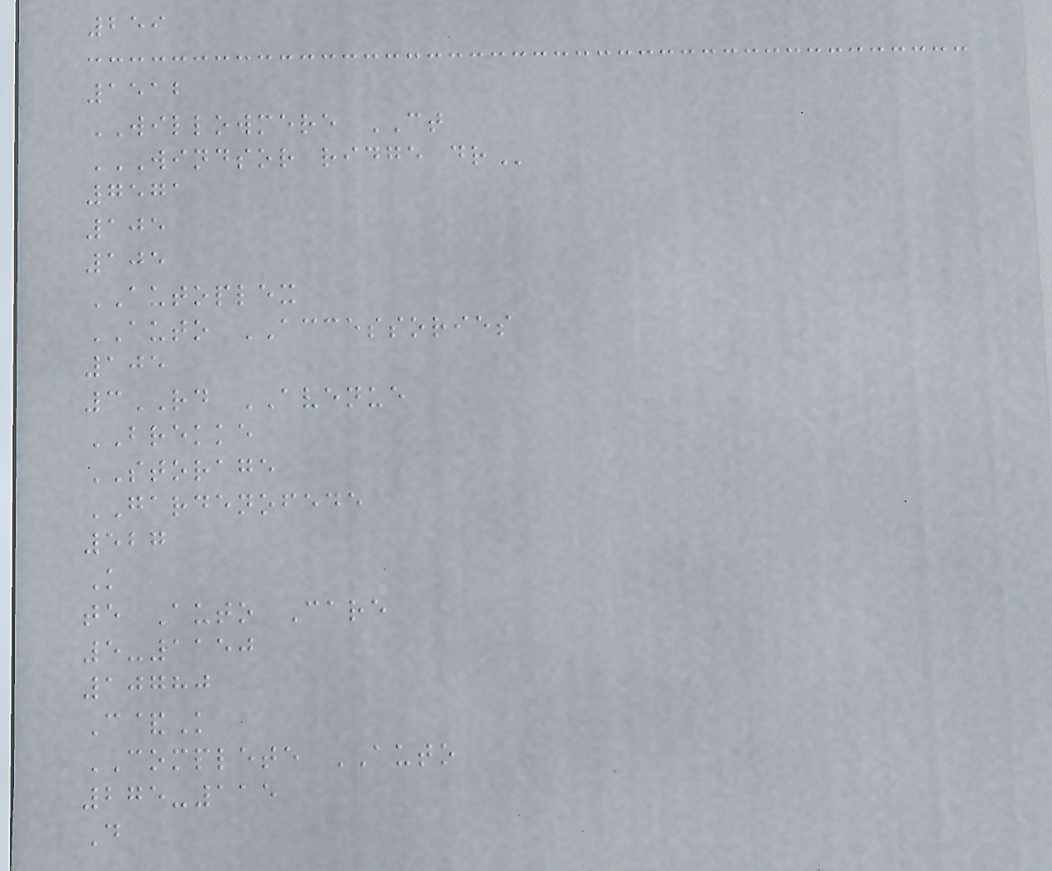259
1512
WILLOWMERE CT
WINDSOR RIDGE DR
7571
105
105
AUTOPLEX
AUTO ACCESSORIES
105
3RD AVENUE
BREKKE
STORAGE
GARDENOFEDE
527
K
te Auto Care
5-1150
10780
C&K
COMPLETE AUTO
275-115
D
